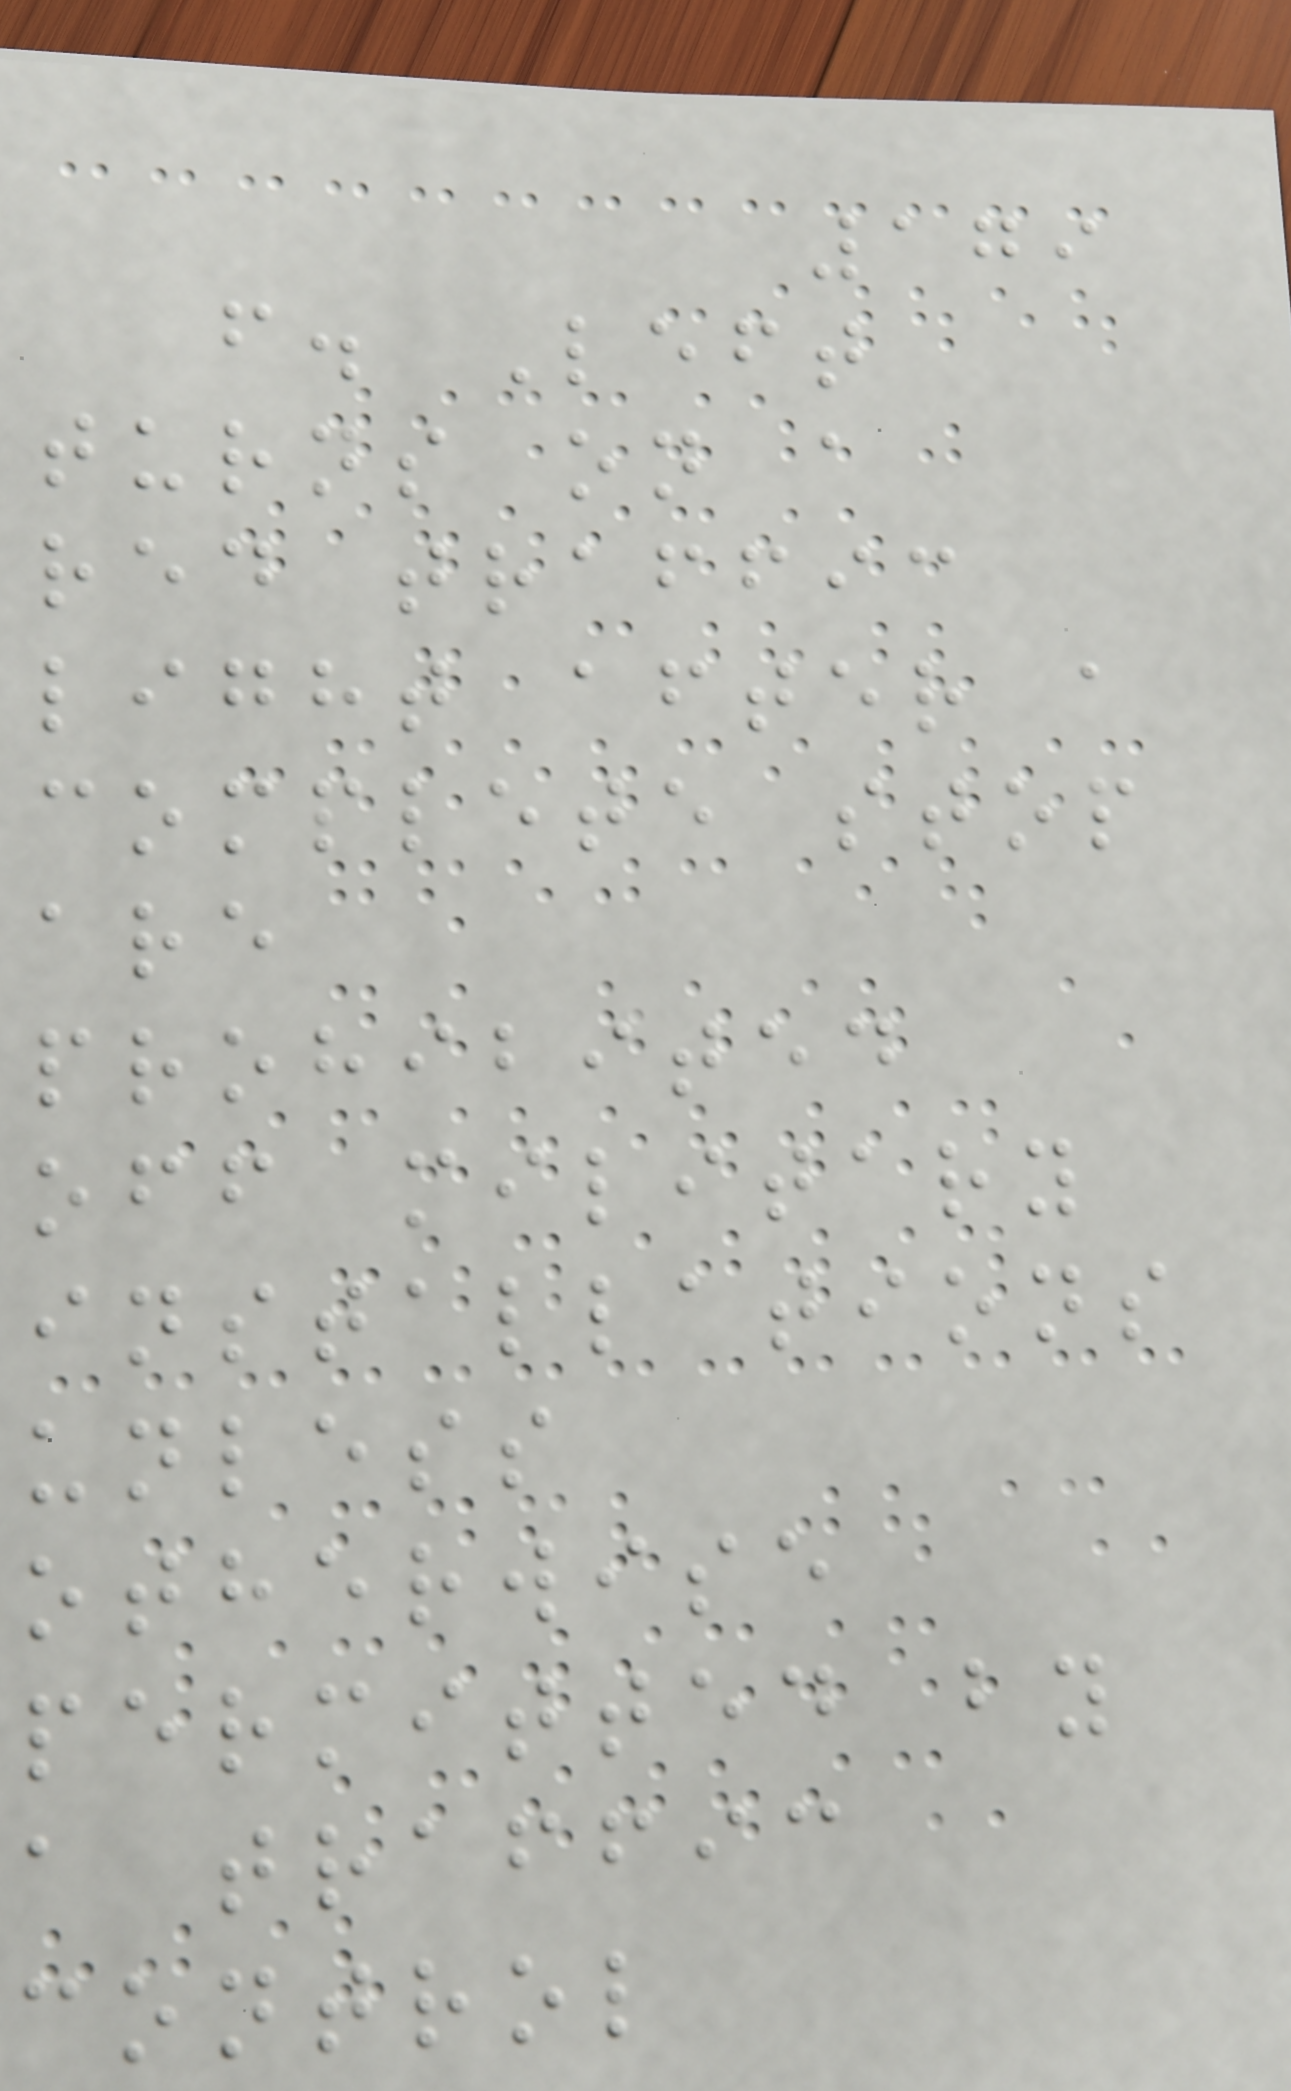179
f. Left
turns on a
red traffic
light after a
complete stop
are
prohibited
off military
installations
unless
otherwise
permitted by
a traffic
control
